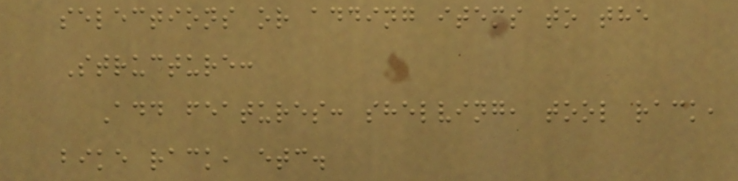selections or adding items to the
Structure:
Add features: shelving, tool rack,
bike rack, etc.
